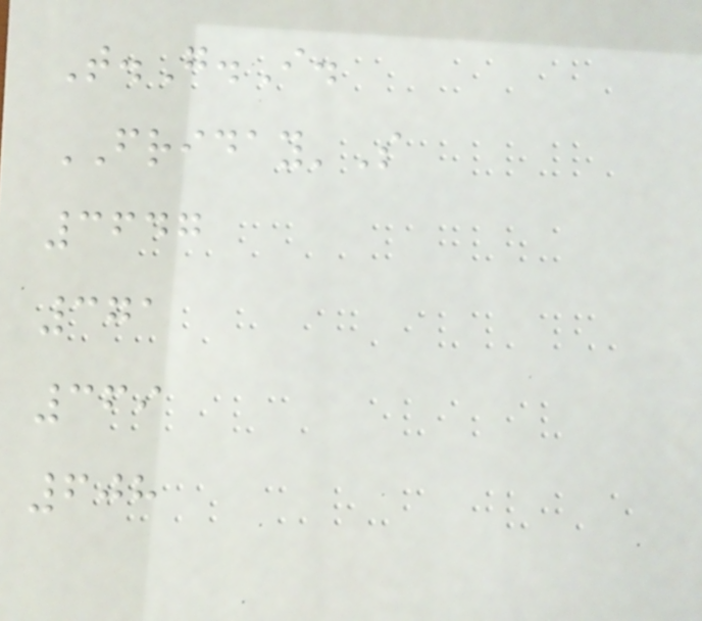T.G.I.
FRIDAY'S
3647
371
369
608
